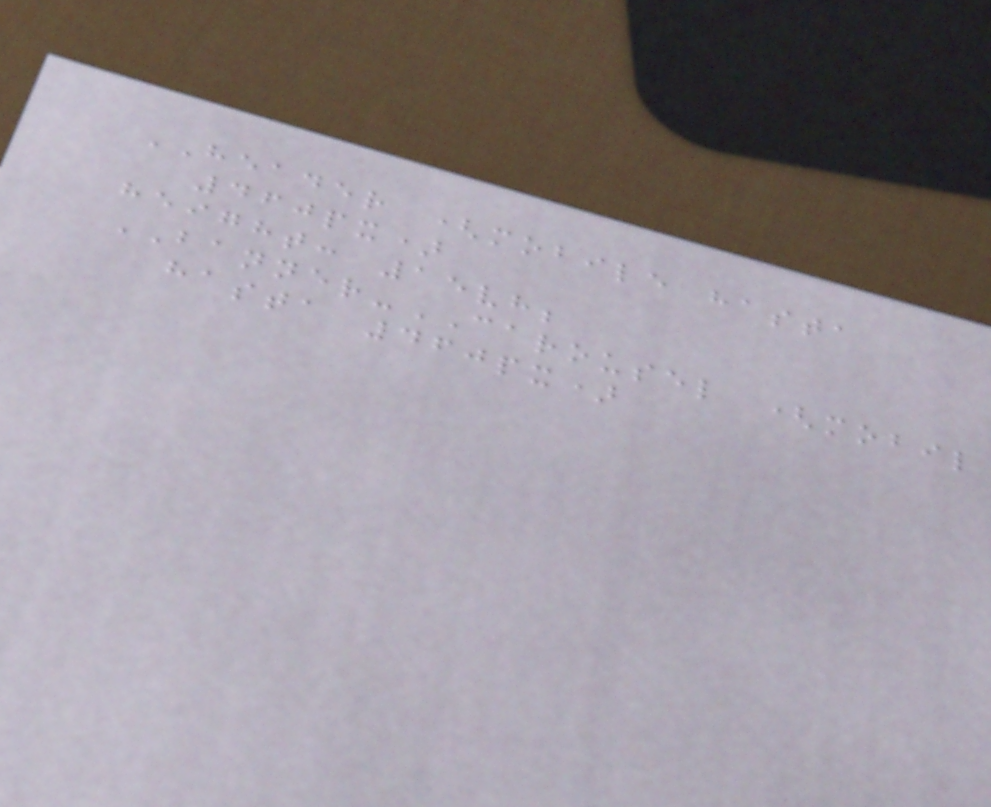HEADER (mobile hasta
460px)
height: 15vh;
BANNER-CAROUSEL (mobil
hasta 460px)
